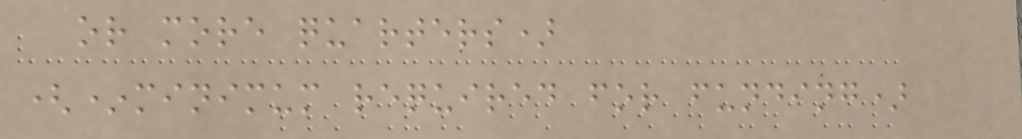or more quarters)
(*minimum required for funding)
